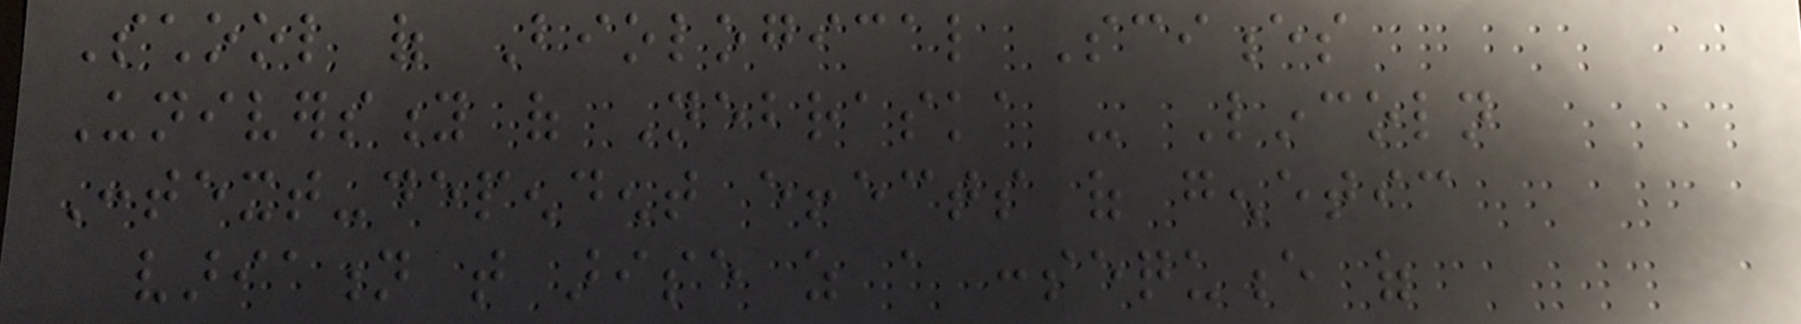School of Biological Sciences
University of Nebraska - Lincoln
Context-dependent effects of genetic
variation that arise as a consequence of
